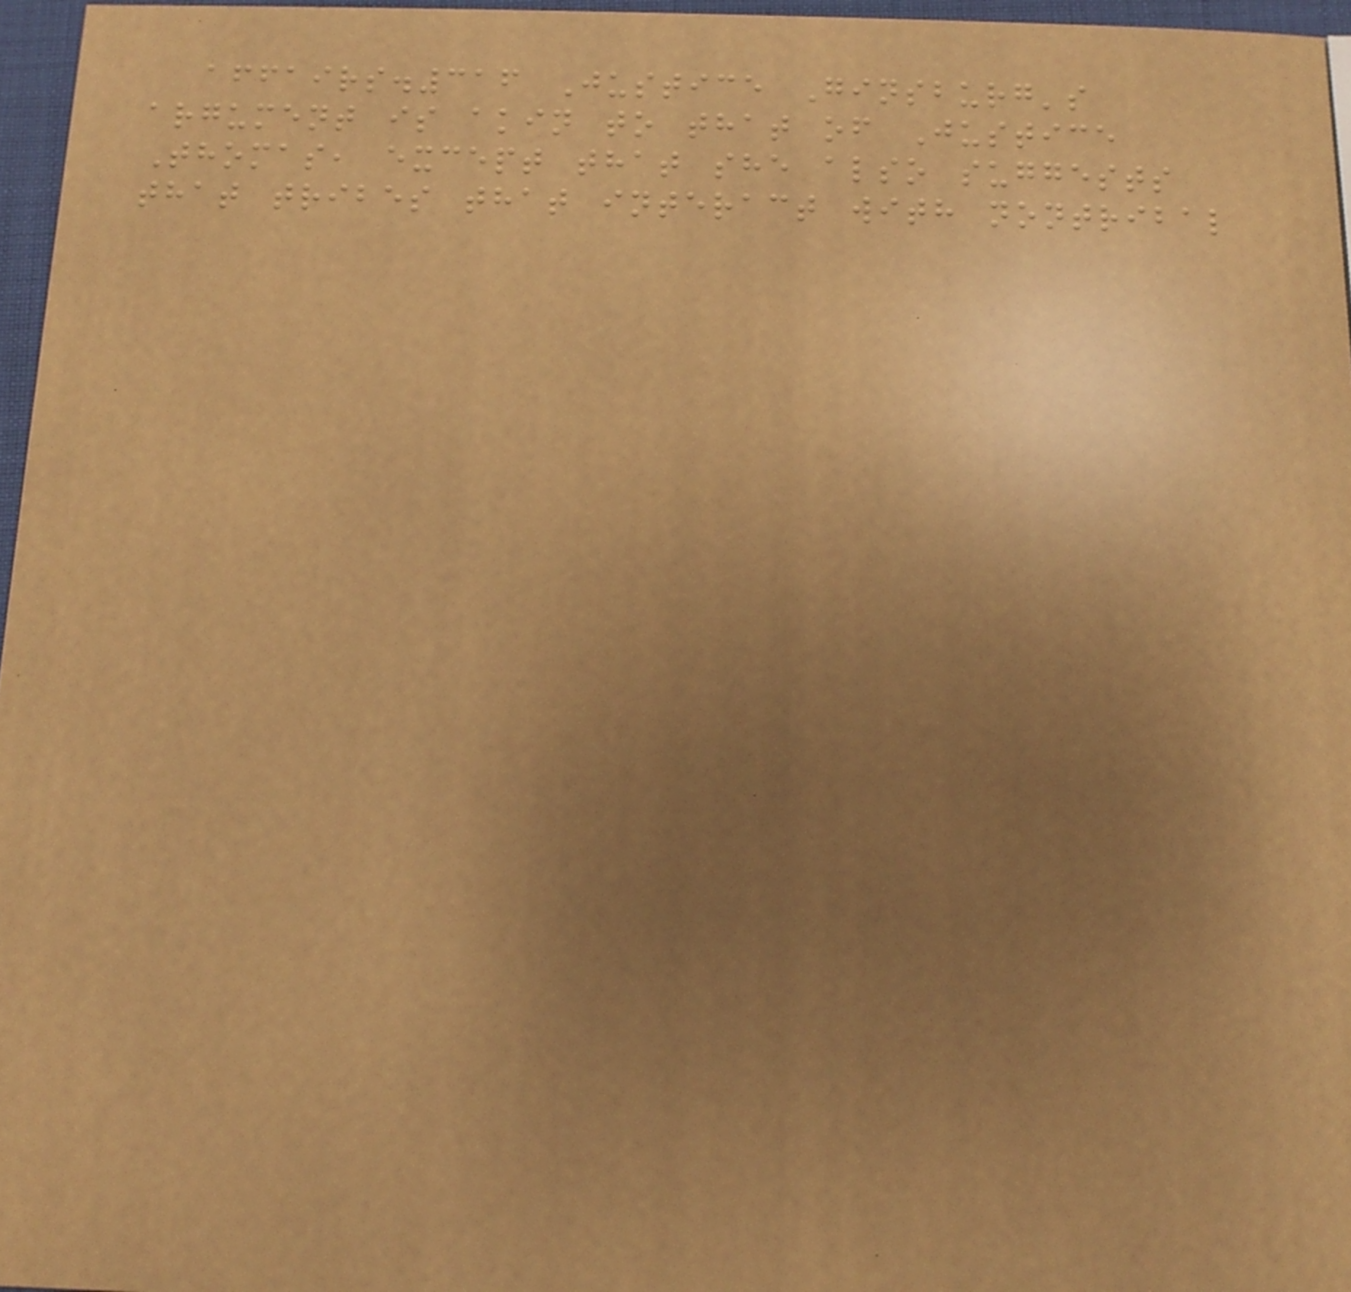affairs.316 Justice Ginsburg's
argument is akin to that of Justice
Thomas, except that she also suggests
that tribes that interact with nontribal
